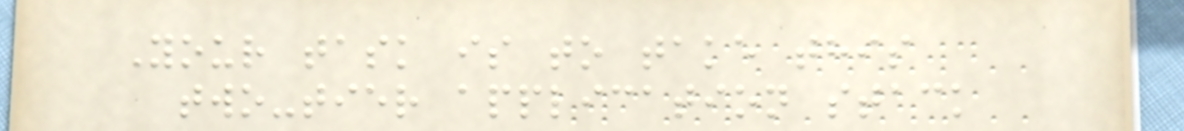Your task is to take this
two-tier application stack
